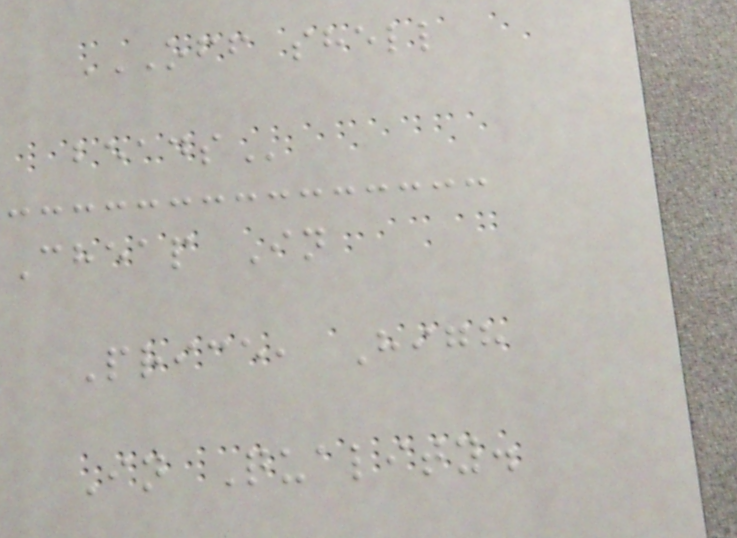OFF SHELL
BEADS
Cheap In
Price, High
In Quality.
